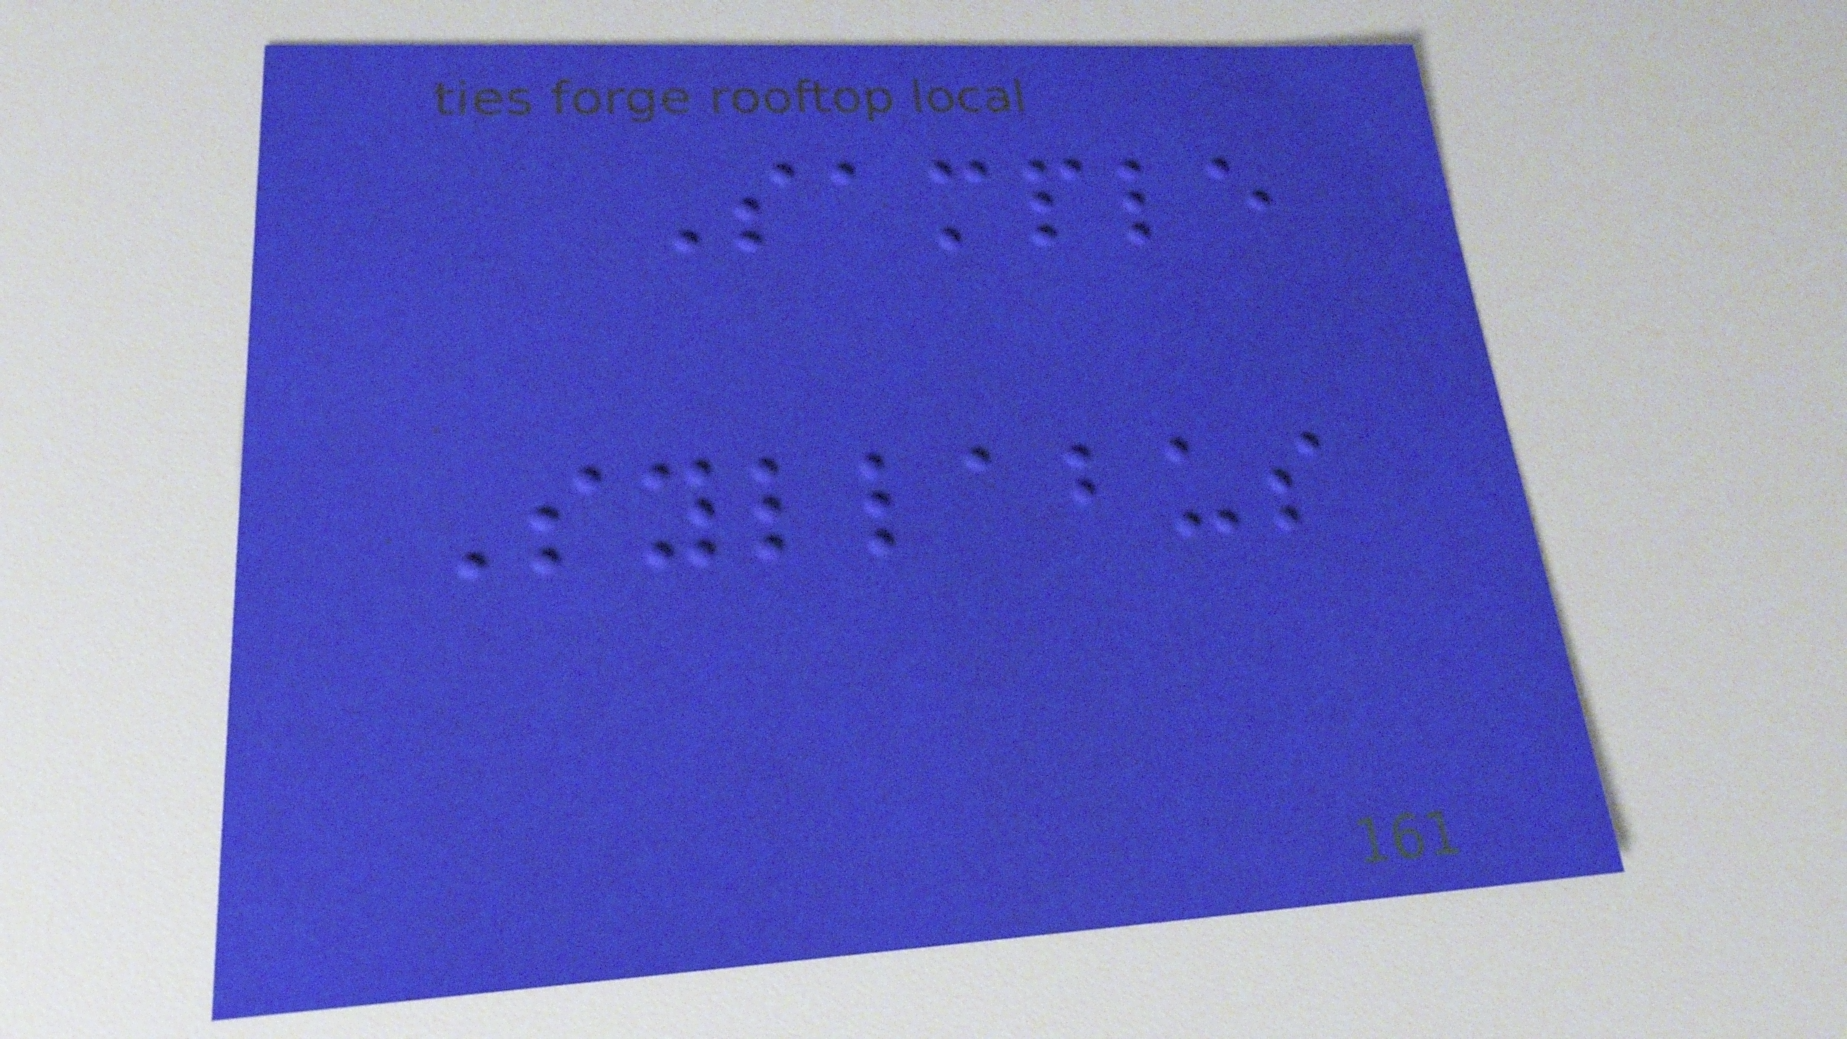Sample
Syllabus
